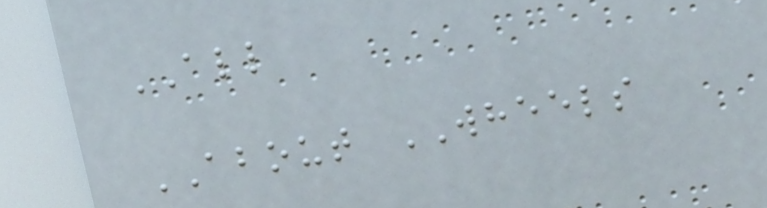ALL
ABOUT WHEELS
